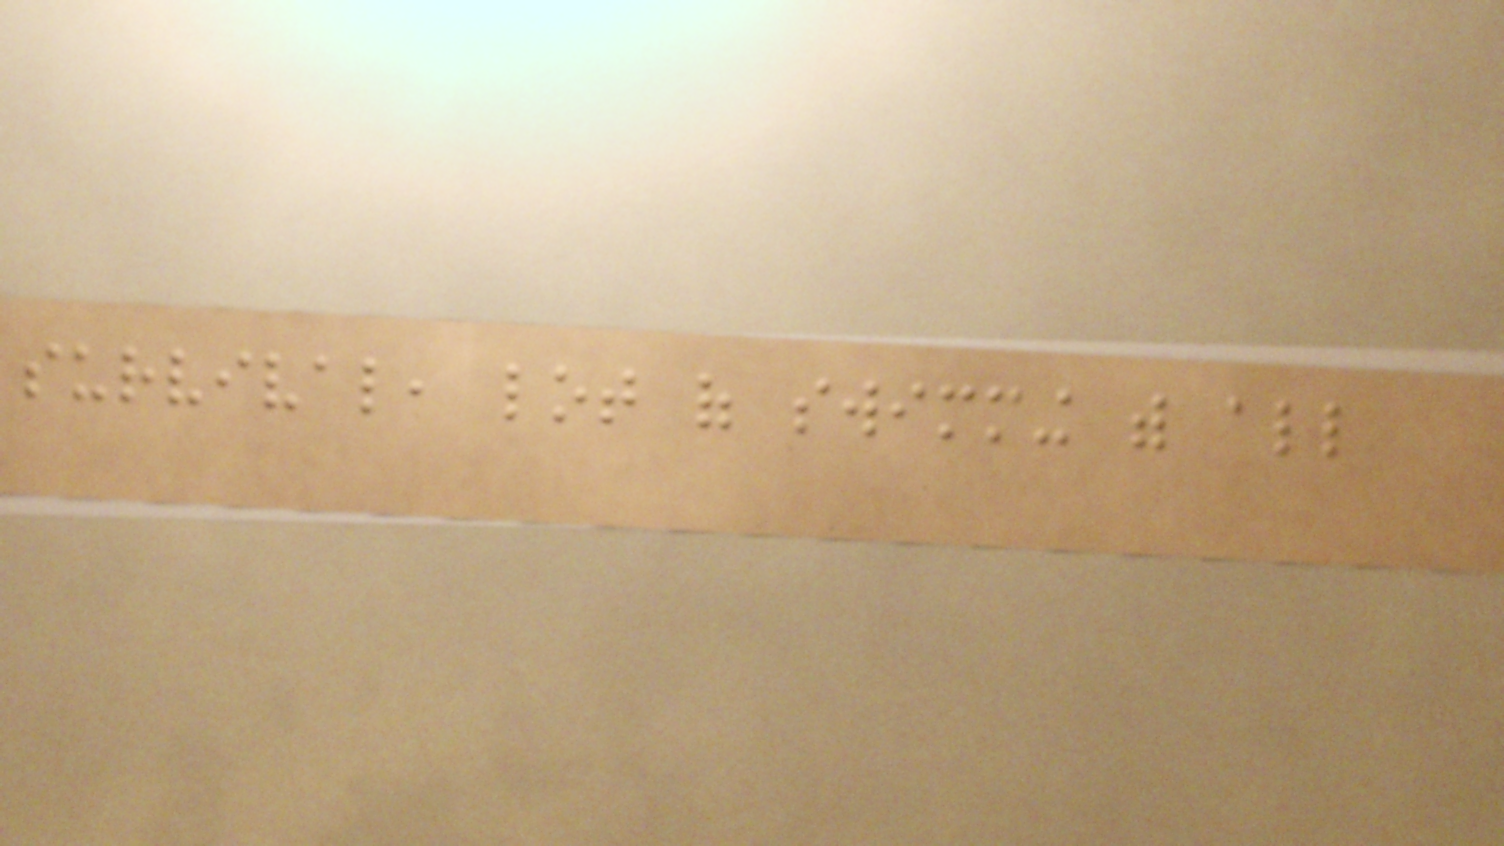survival, lot of swimming with all
